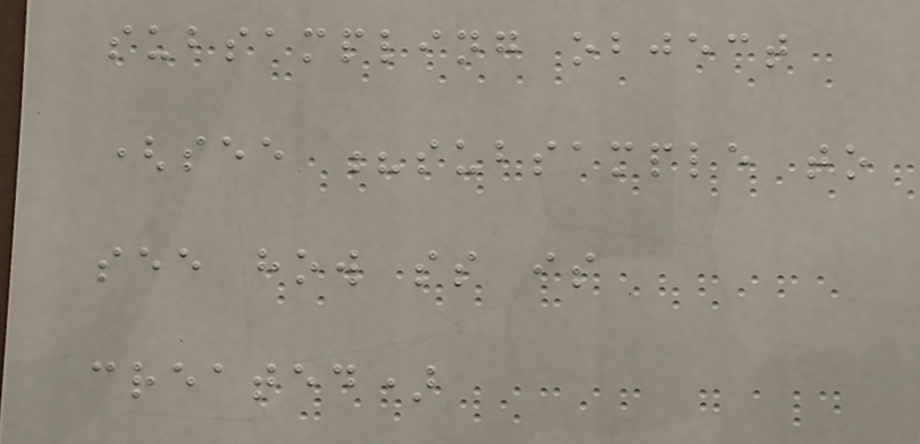subsampling object
(see ?subsample to
see how ss is
created)
